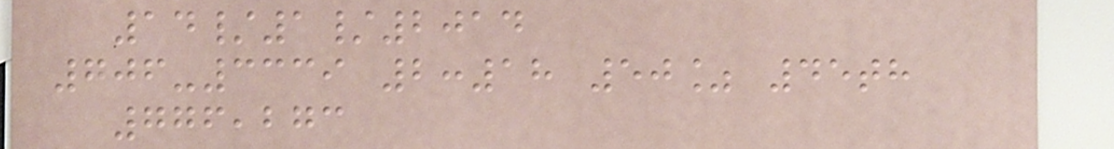14/1/2014
706-3339 2:18 50% 45th
776,273
